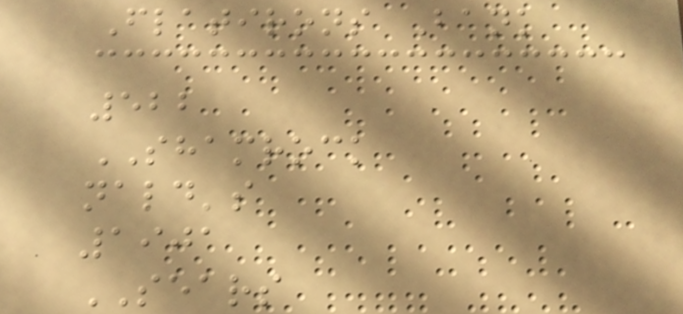Flatirons Bank
522
SHAMROCK
nald's
1901
SEARS
